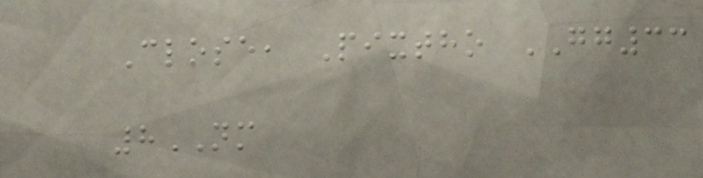Close, Pixtho GG33
8NM
